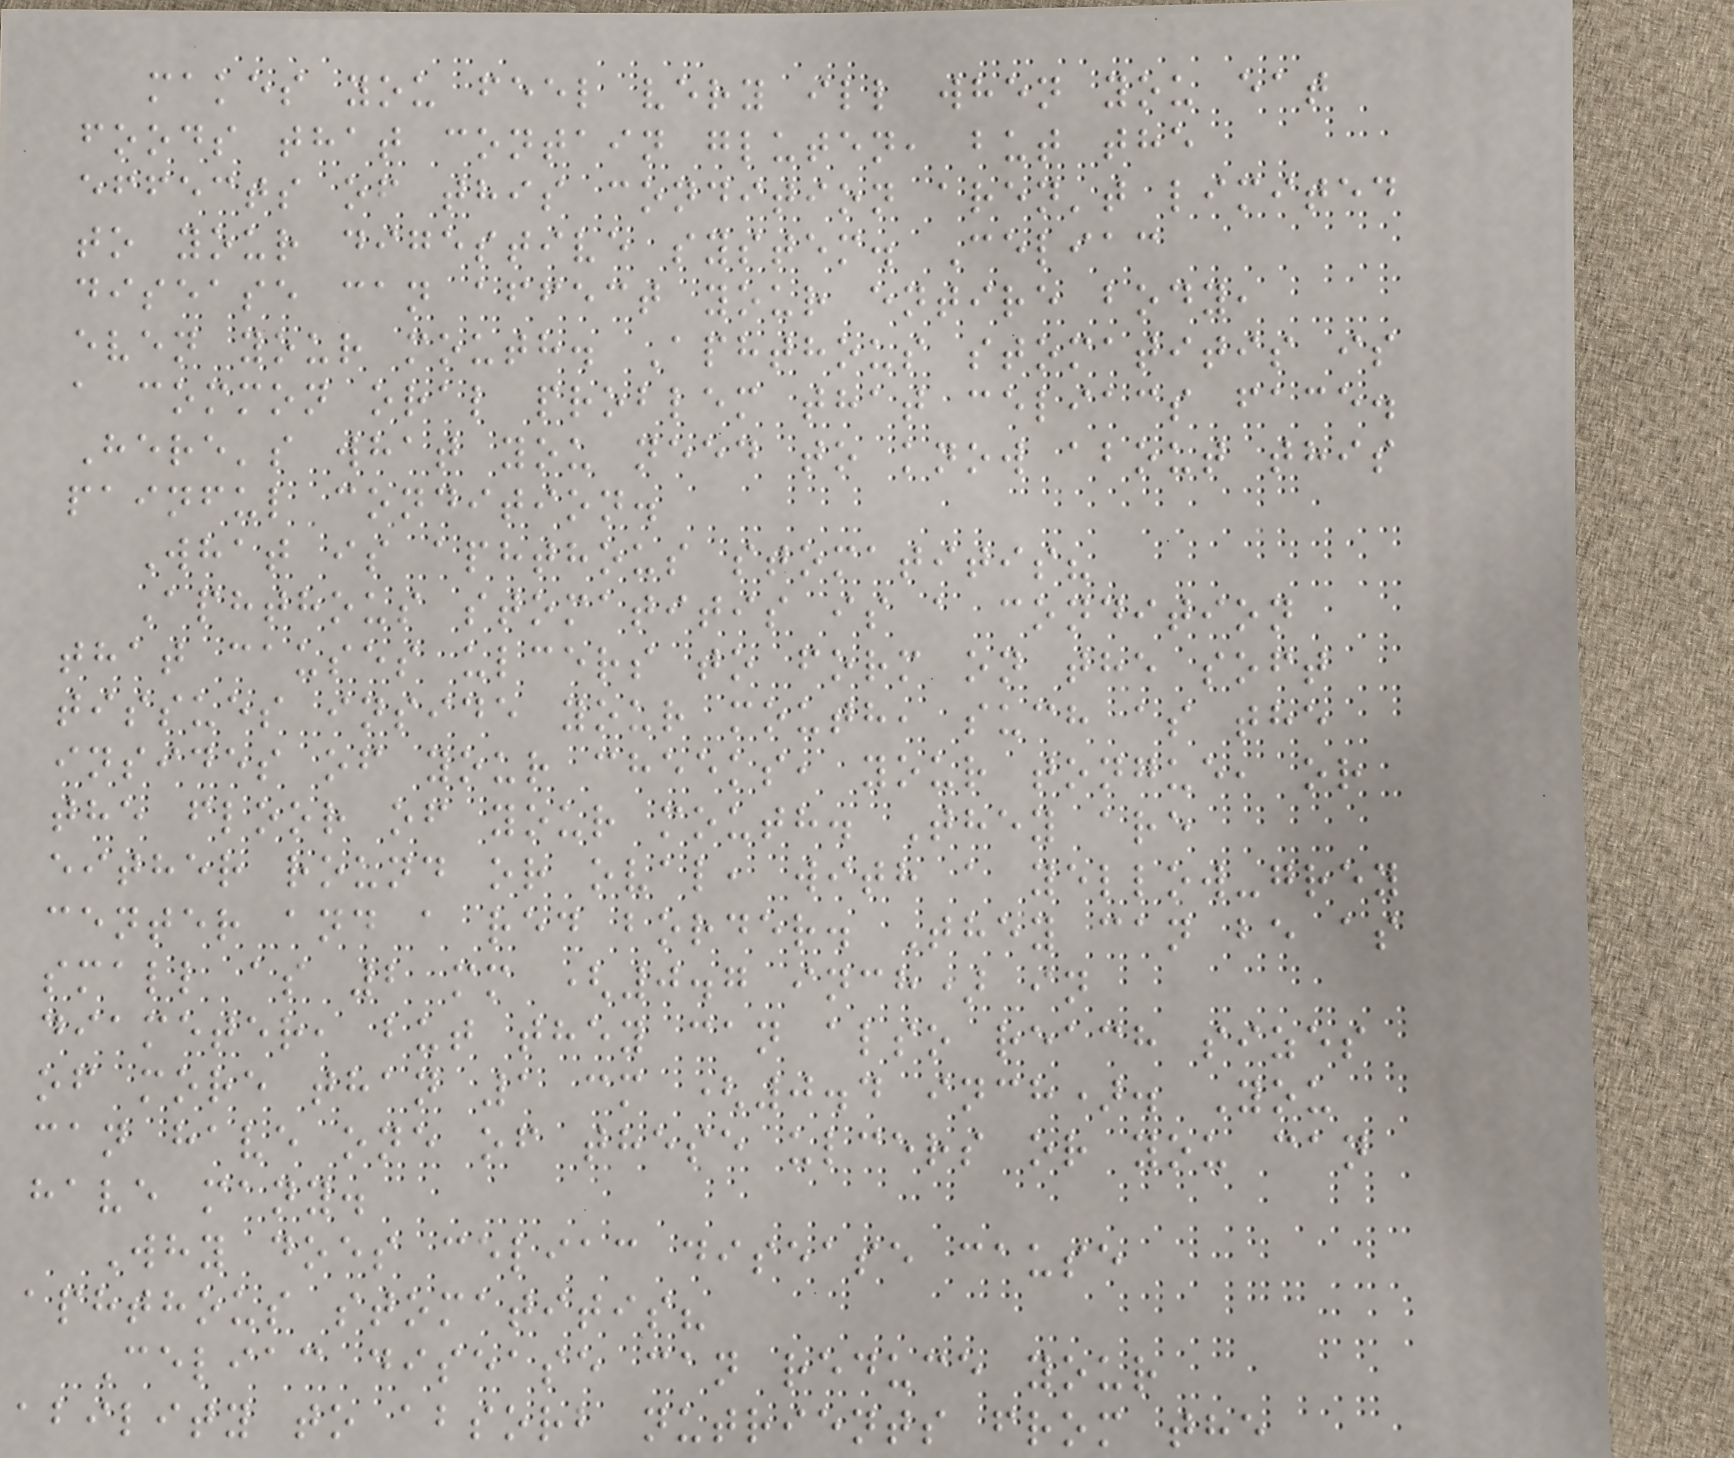makes you feel very ill when you eat
foods that contain gluten, but the
effects of this condition aren't limited
to your digestive system. Celiac
disease can affect your entire body,
even your mouth. Aphthous stomatitis is
a common oral problem that celiacs face.
Here's what you need to know about this
painful condition.
What is aphthous stomatitis?
Aphthous stomatitis is a condition
that causes ulcers to form on the soft
tissues inside your mouth, such as the
insides of your cheeks, your tongue, or
the floor of your mouth. They are
either round or oval, with a yellow-grey
center and a red border. They can be as
small as 2 mm (0.7 inch) in
diameter, but they can also reach sizes
of more than 1 cm (0.4 inch). You
can have one of these ulcers or you can
have many.
Why does celiac disease cause
aphthous stomatitis?
Celiac disease can reduce your
ability to absorb nutrients from the
